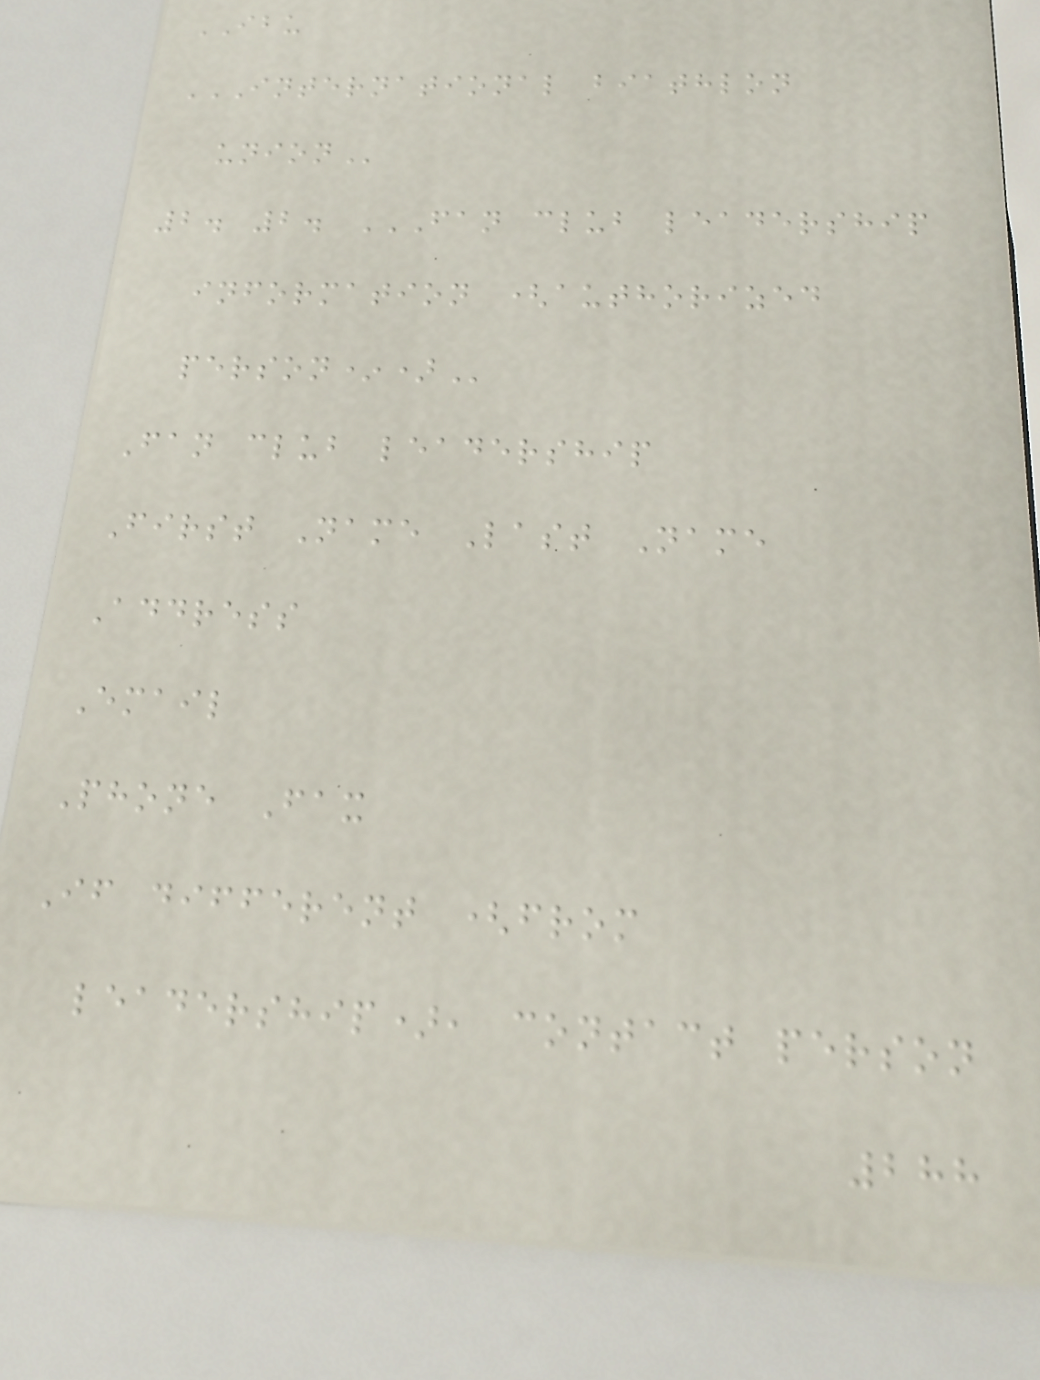IBU
INTERNATIONAL BIATHLON
UNION
2. 2. FAN CLUB LEADERSHIP
INFORMATION (AUTHORIZED
PERSON*)
Fan club leadership
First Name Last Name
Address
Email
Phone Fax
If different (from
leadership), contact person
288
